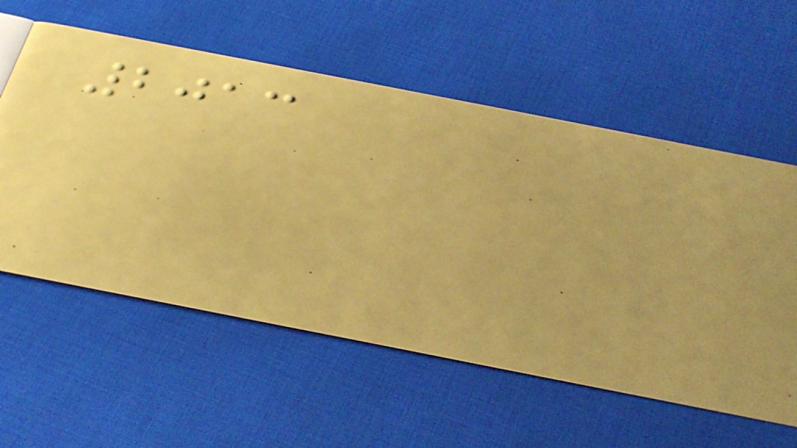2013
